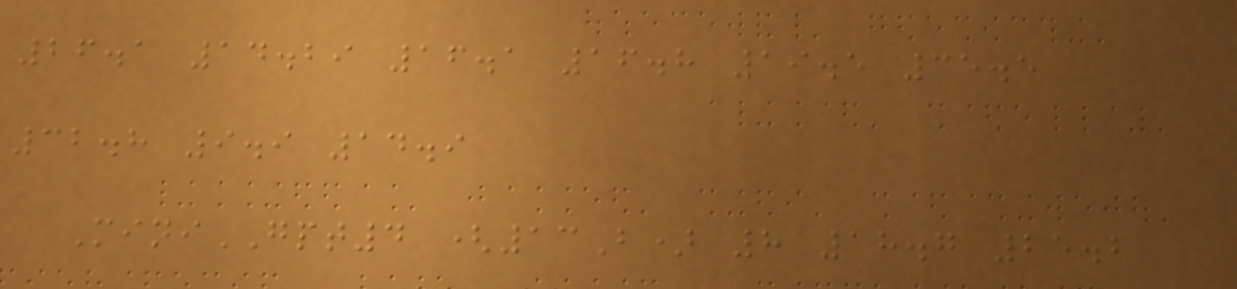26.1 14.29 16.1 16.8 19.5 35.5
32.8 9.9 14.9
MiniGPT4 (13B) 8 18.7 25.2
